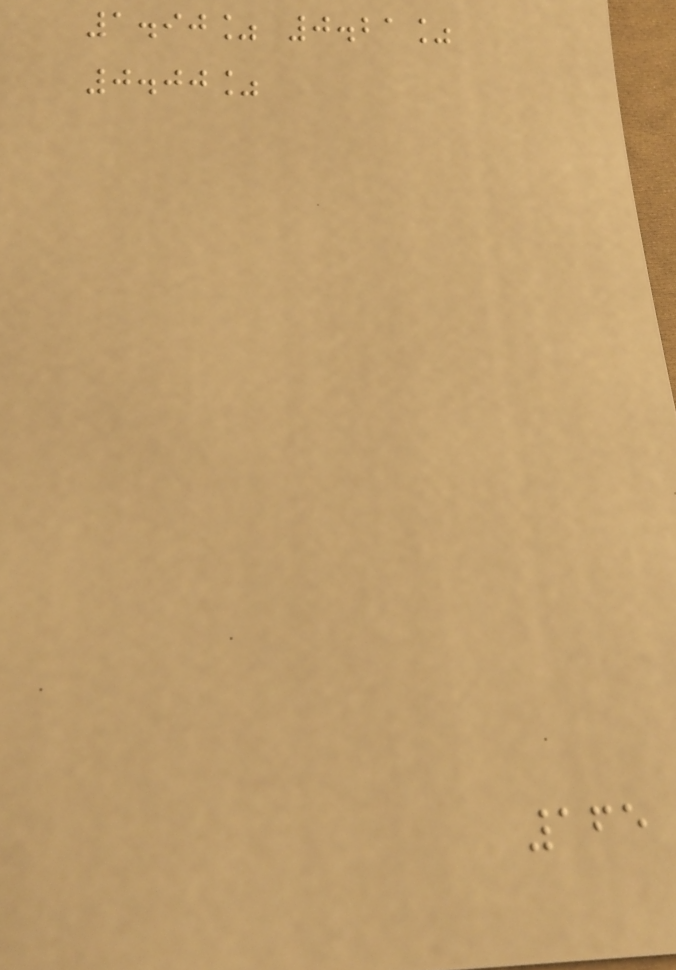1.90% 0.21%
0.00%
165
